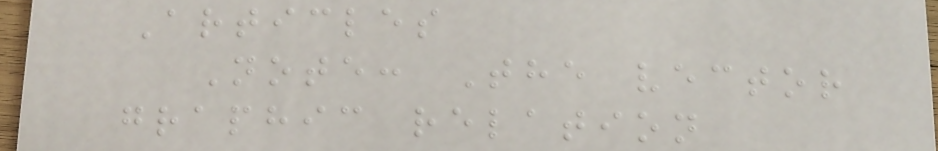Articles
Note: The vector
graphic relation
